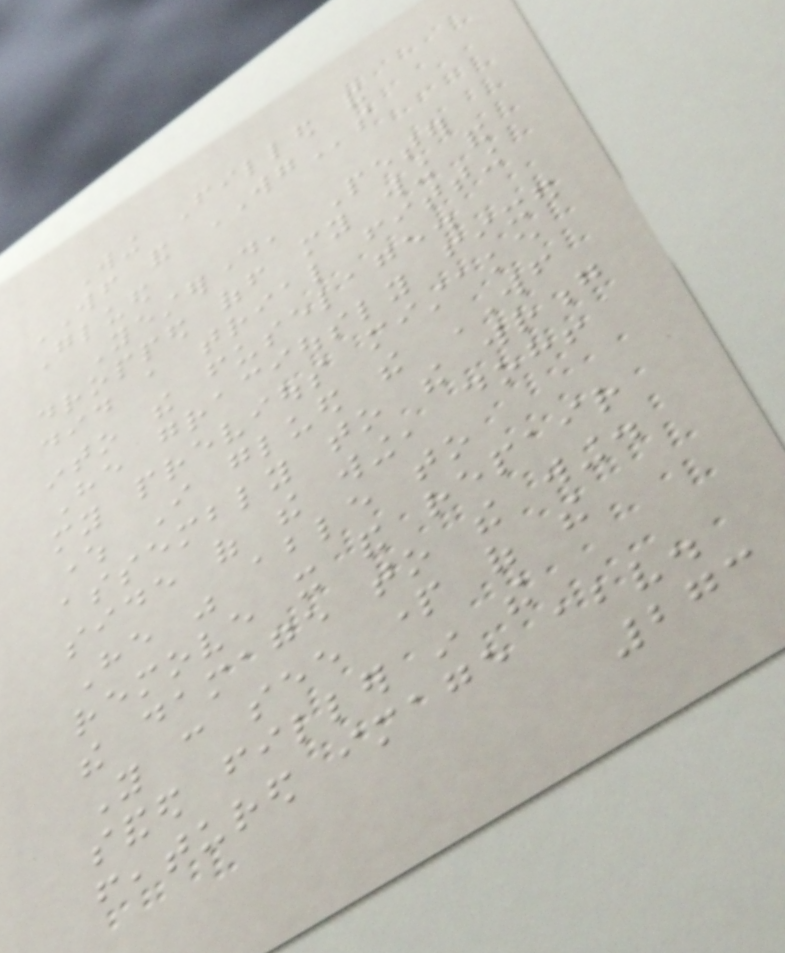Wing Filled and
WF and WGs
Glued
Yesterday, Peter
dropped off my wing and
did a trial fitting
into the fuselage.
He graciously fixed
my previous mistake
where I glued the WF
assembly to the wrong
side of the wing, doh!
He was able to
remove it and repair
the damage to the wing.
You can see part of the
sanded filler in the
featured image above.
273
